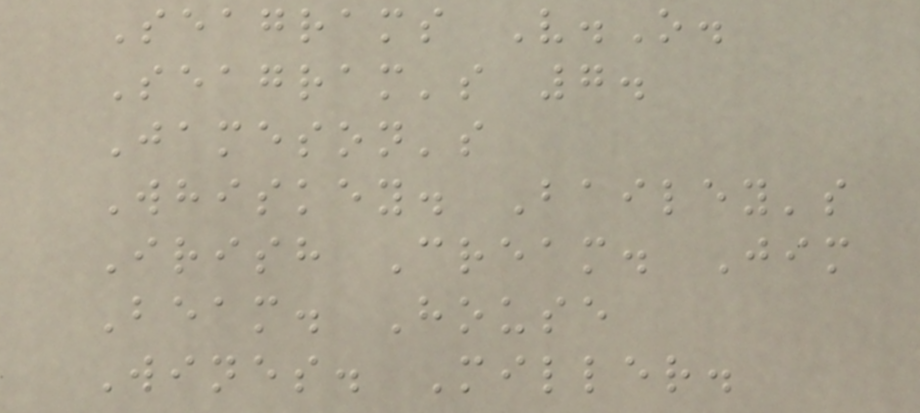Seagrams V.O.
Seagram's 7.
Jameson's
Whiskey. Bailey's
Irish Cream. Jim
Beam. House
Wines. Miller.
